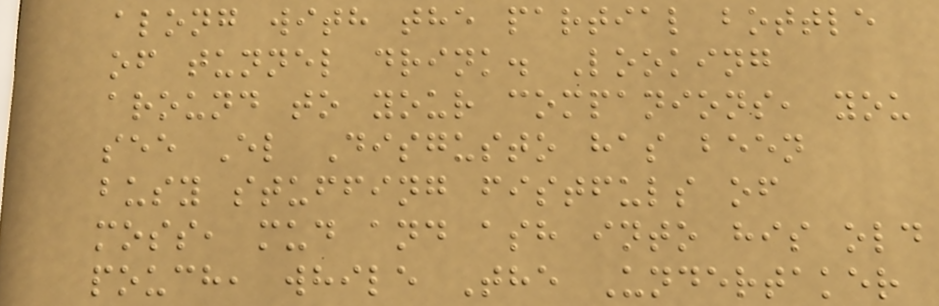along with the partial bottle
of tunnel drink. Looking
around to your companions, you
see El Disgusto has been
busy stuffing fistfuls of
moss, mud and ash into his old
pouch, while The Undertaker
